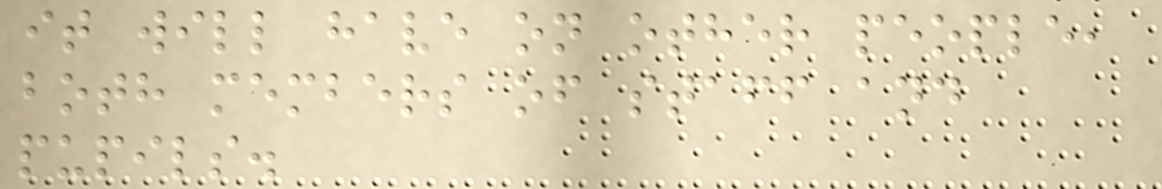it will have on other people,
both members of staff and
pupils.
